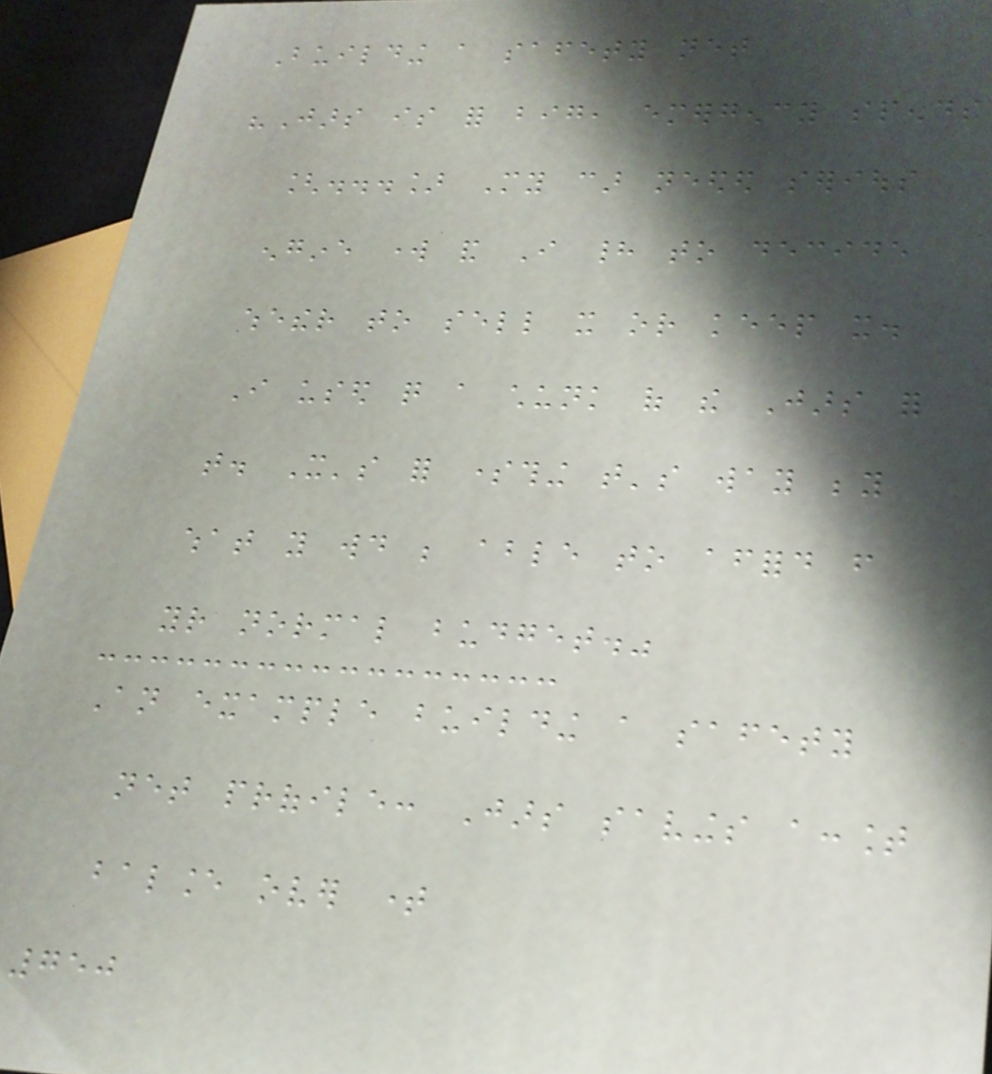Building a safety net
"Jars is for big, emergency spends
[...] My car needed serious
engine work and I had to decide
whether to sell it or keep it.
I used quite a chunk of the Jars for
that. It's for something that's way beyond
what you would be able to afford from
your normal budget."
An example building a safety
net profile: Jars savings account
balance over time
750
